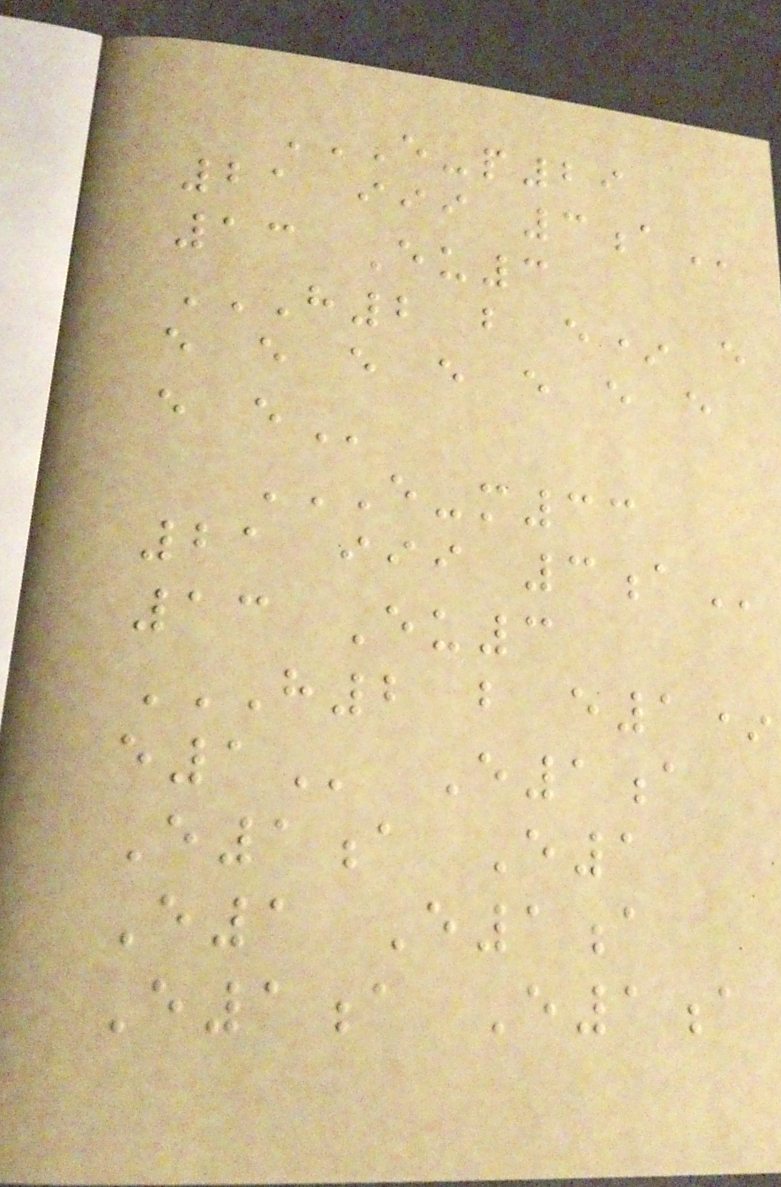E-P29
21 III 3A
13 Eu3
H2 B E* E
E E E E E E E
E E
E-M33
21 III 3A
13 Eu3
H2 B E1*
E1 E1a
E1a E1
E1 E1a
E1a E1a
